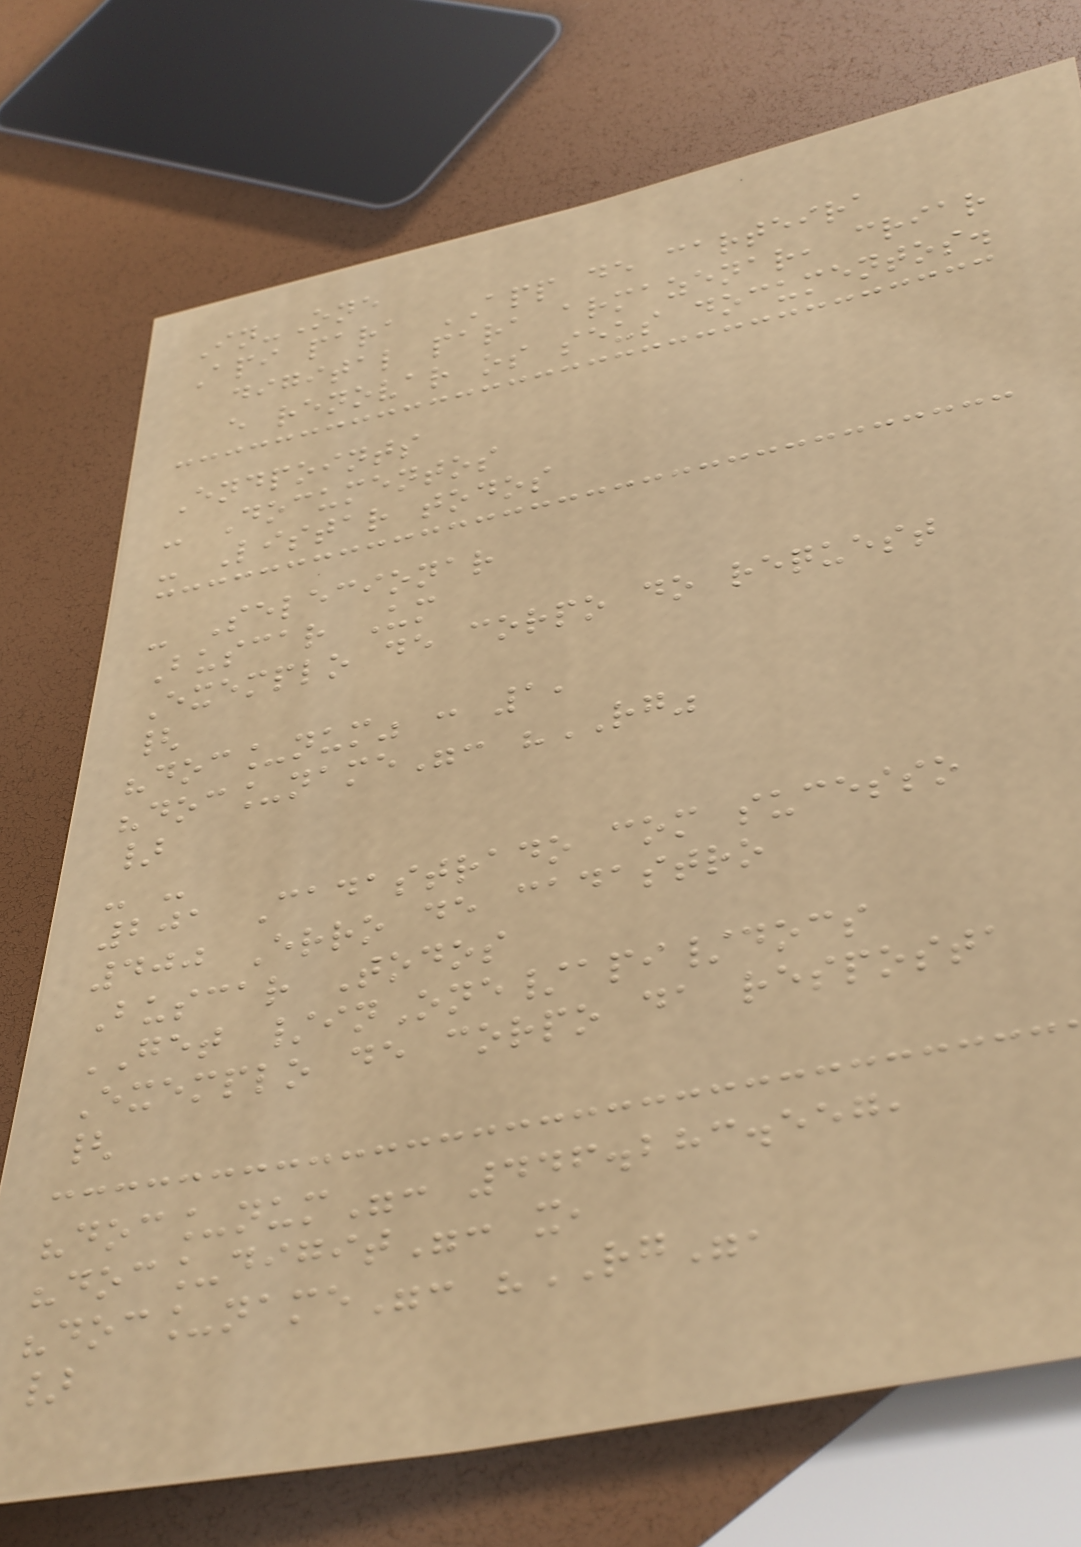In-One
Api para APP de carteira
digital para armazenar, criar
e renovar os seus documentos.
Endpoints
- Documentos
- Listar todos
- Selecionar
Buscar Um
Exemplo de corpo do request
{
"doc_num" : 1,
"doc_name": "RG"
}
- -
201 Cadastrado com sucesso
400 Erro de cadastro
Buscar Todos
GET /inOne/api/docs
Exemplo de corpo da resposta
{
"doc_num": 446.283.557,
"doc_digit": x,
"doc_name": "RG",
}
